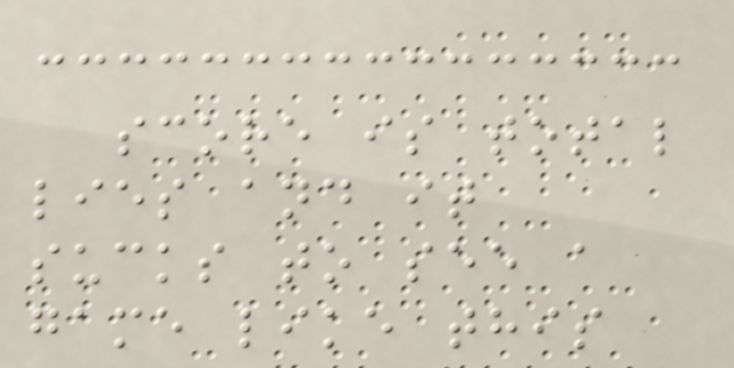score is total
lies and it
sucks to see a
game like this
